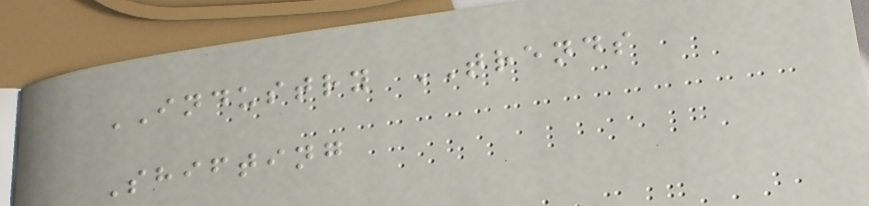INDUSTRY TRENDS
Shifting
